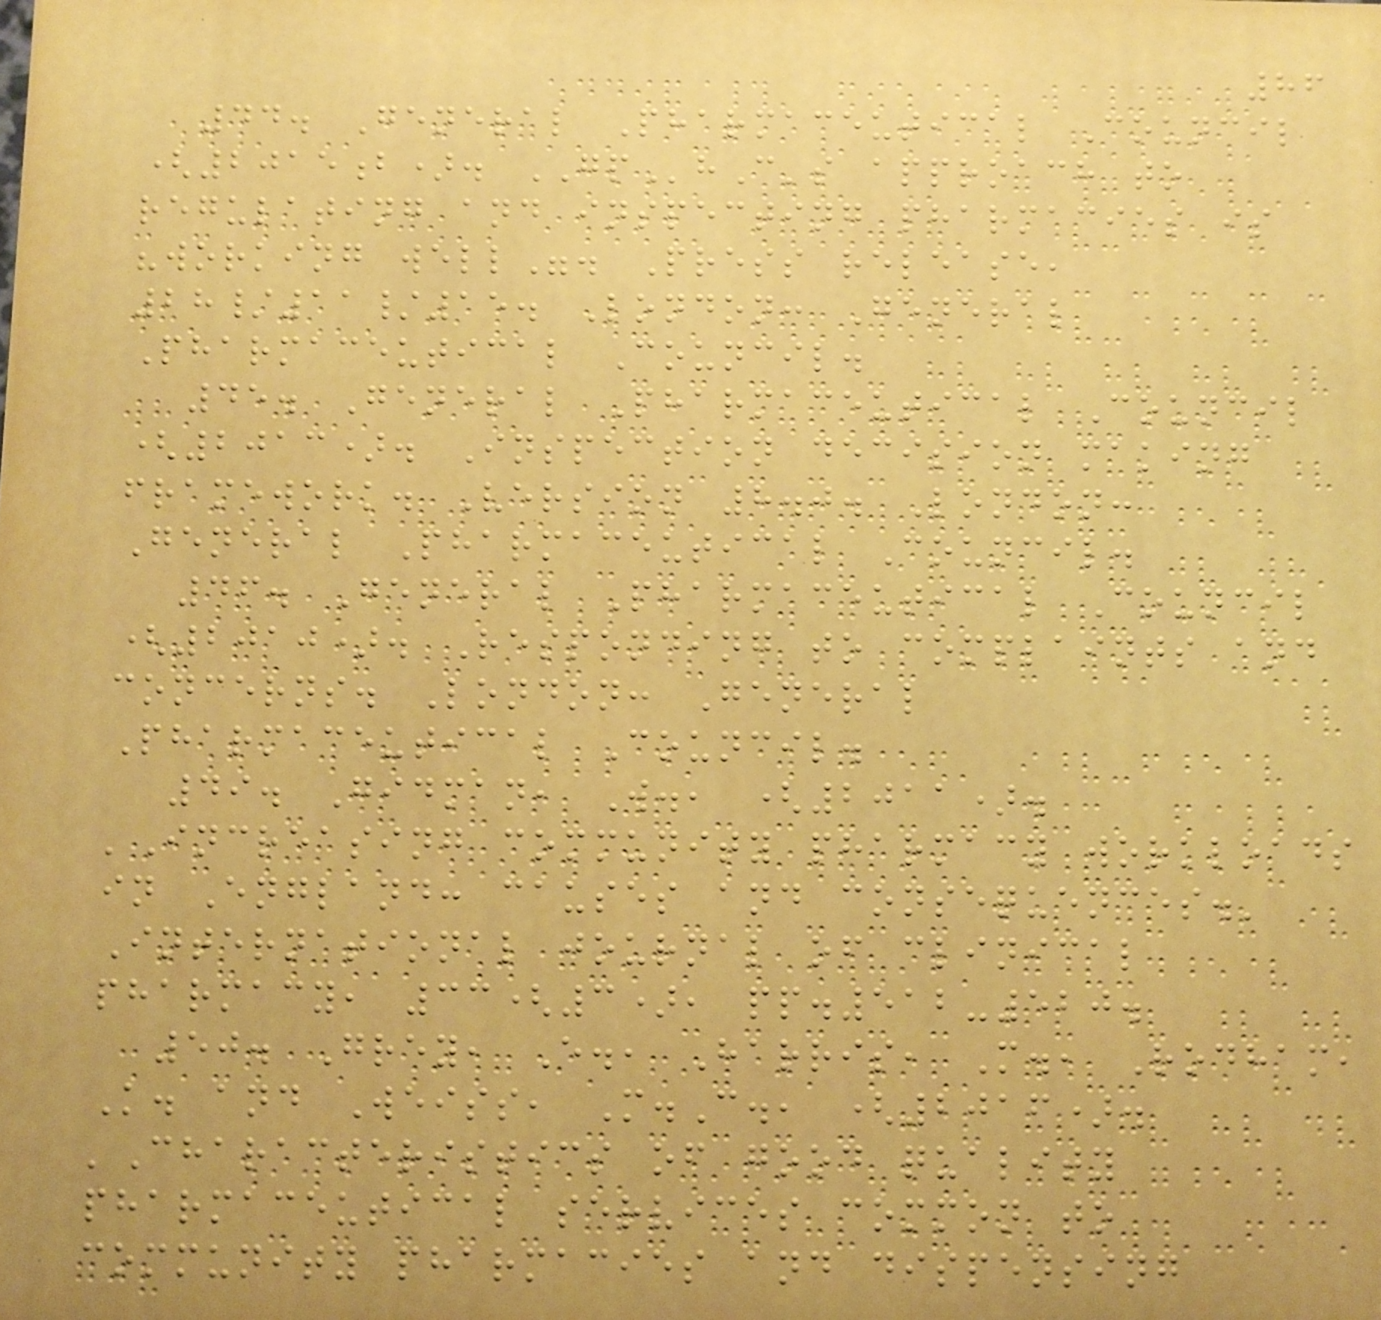86
44. General Pharmaceutical Council
(2015b). GPhC's approach to
regulating and inspecting pharmacies is
"working well". Press release,
28/11/15. London: General
Pharmaceutical Council.
45. General Pharmaceutical Council
(2013). Inspection decision making
framework. Version 8.0. London:
General Pharmaceutical Council.
46. General Pharmaceutical Council
(2010). Responding to complaints and
concerns. London: General
Pharmaceutical Council.
49. Gidman, W., (2011).
'Increasing community pharmacy workloads
in England: causes and consequences.'
International journal of clinical
pharmacy, 33(3), pp.512-520.
50. Grey, E., Harris, M., Rodham,
K. and Weiss, M.C., (2016).
'Characteristics of good quality
pharmaceutical services common to
community pharmacies and dispensing
